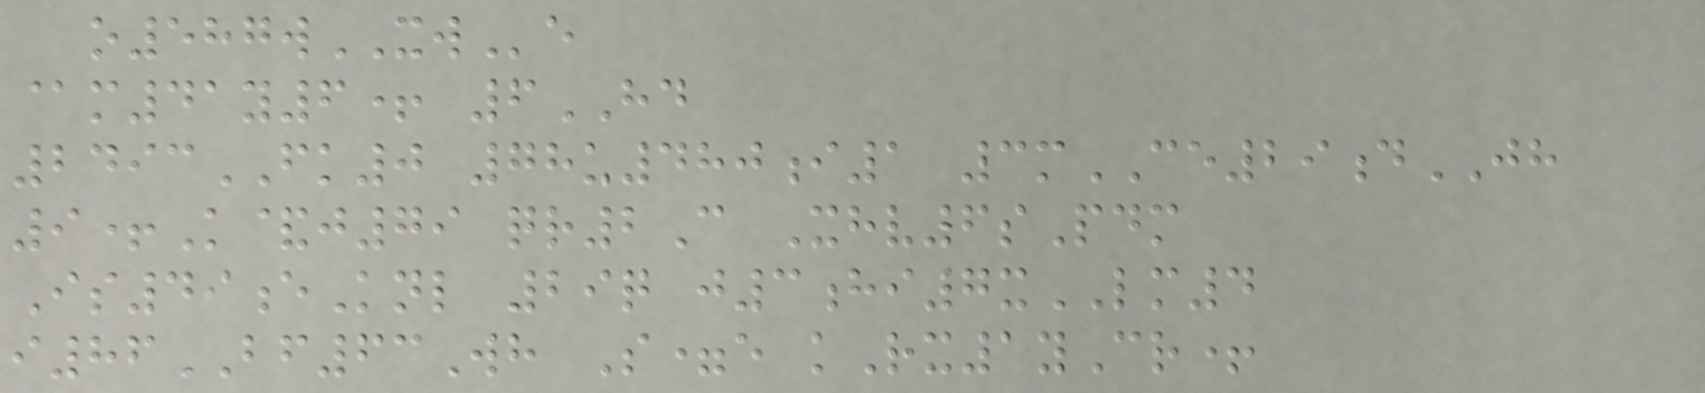o587wXWe
@m41y6+ 6HD
2493FK0 78u480i1 3mCE29dJH
9+K&j79 qr2C Xhv6sPdm
Is49eKnl 29q j3hi7xLM4
i86BF63Wh S=e kRx1yCr+
